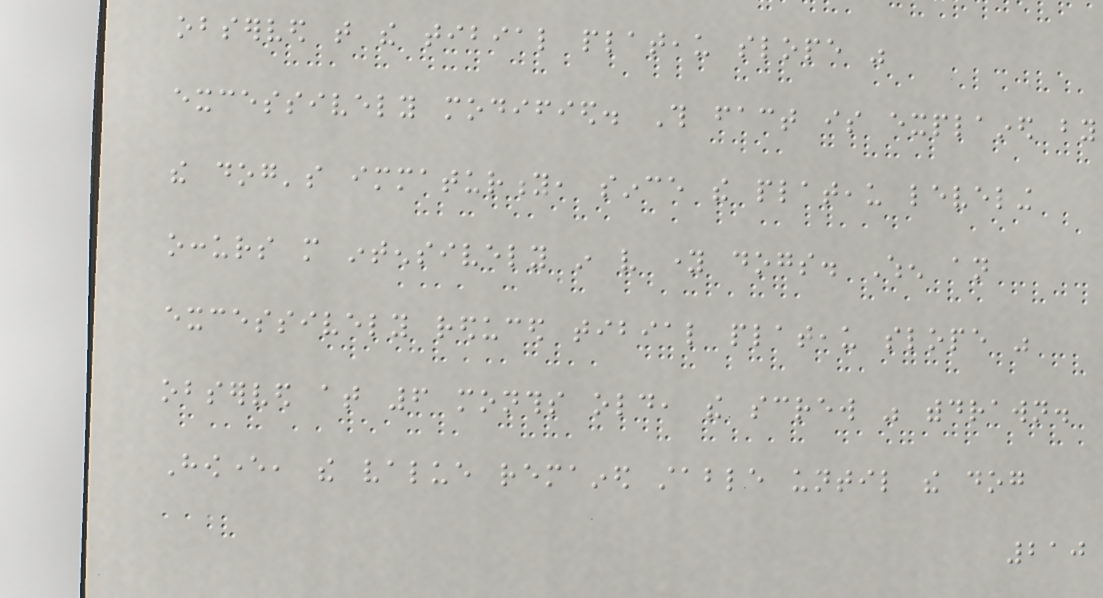observed that the tibial plateau slope was
excessively modified. This fact is explained by
the dog's immaturity, since the plateau leveling
occurs more intensively in very young dogs. When an
excessively reduced tibial plateau slope was
observed at 6 months old, the screw was withdrawn.
However, the value remained stable until the dog
210
